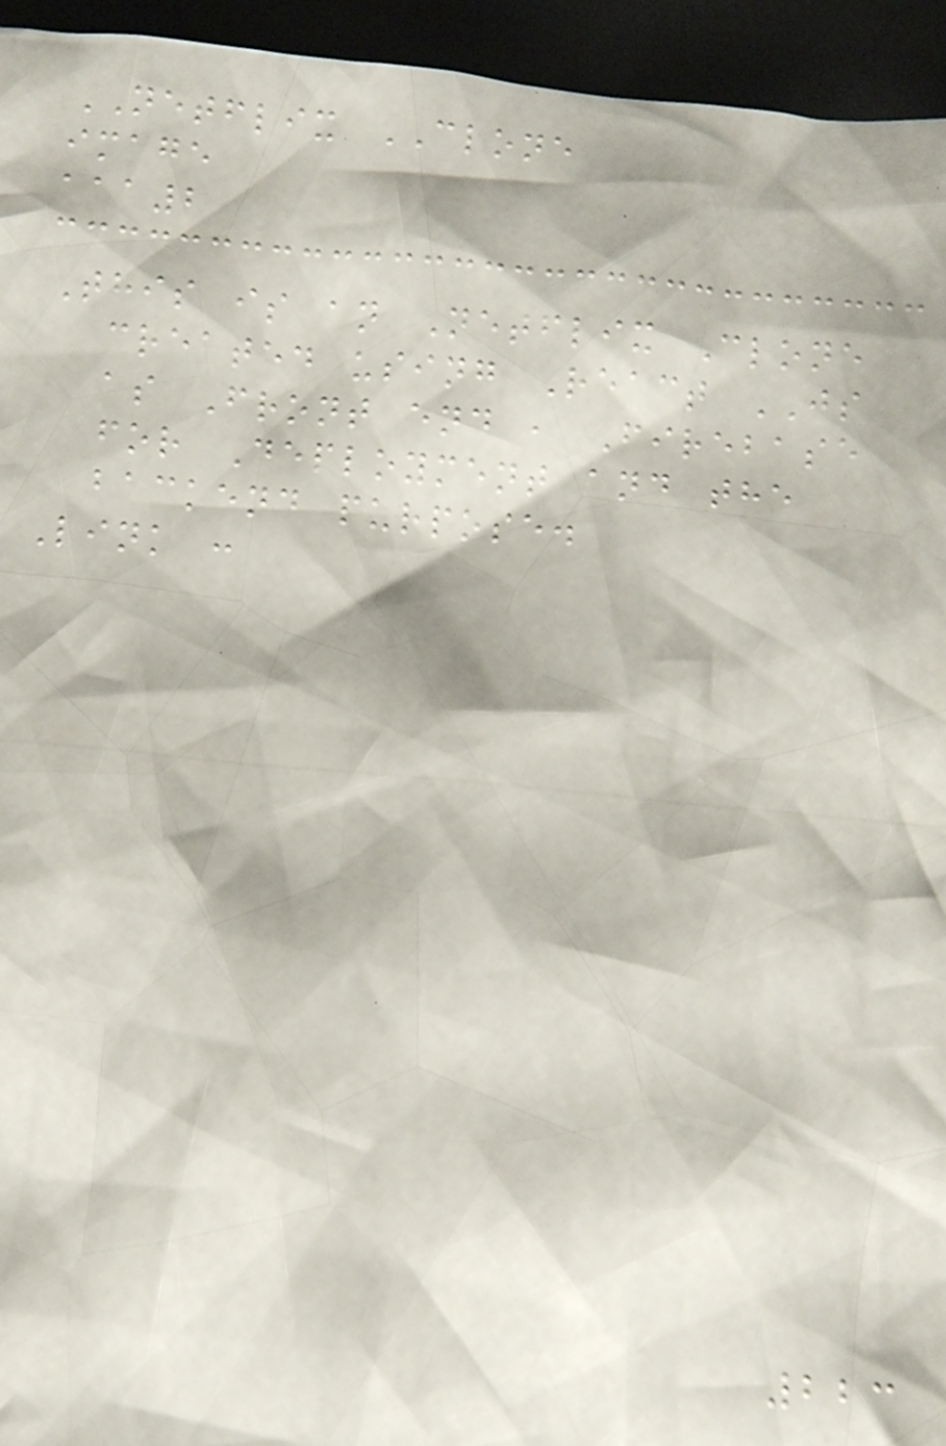NETFLIX CLONE
image
aaa2
This is an Netflix Clone
created using React JS
as Front end , Firebase
for Deployment and the
backend purpose.
Link :
223
